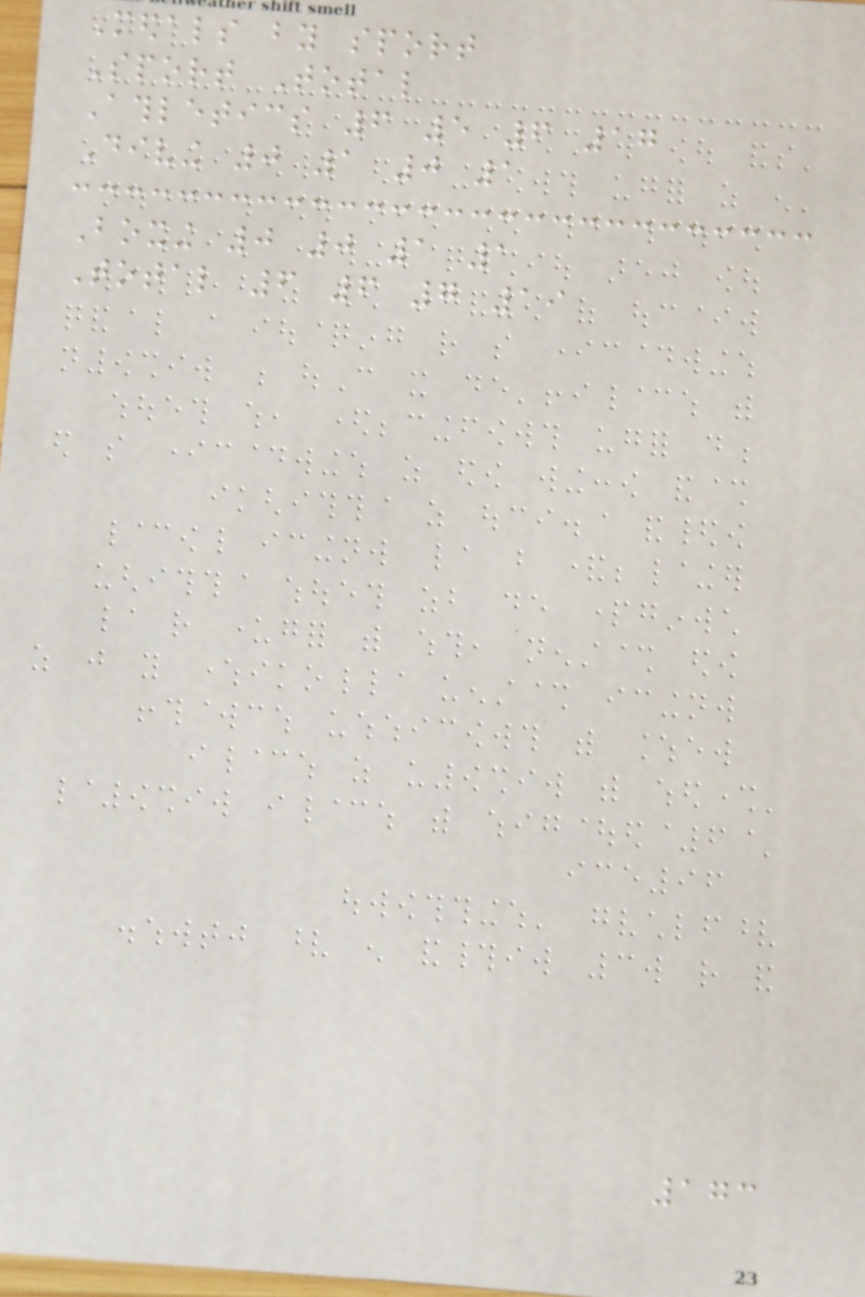Medals by sport
Sport Total
Athletics 6 5 6 17
Diving 0 1 0 1
Boxing 0 0 1 1
Total 6 6 7 19
173
